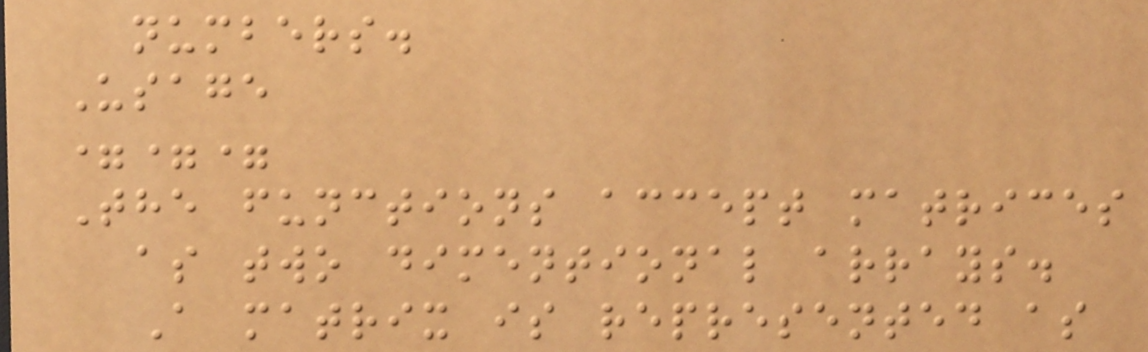numbers.
Usage
===
The functions accept matrices
as two dimentional arrays.
A matrix is represented as
